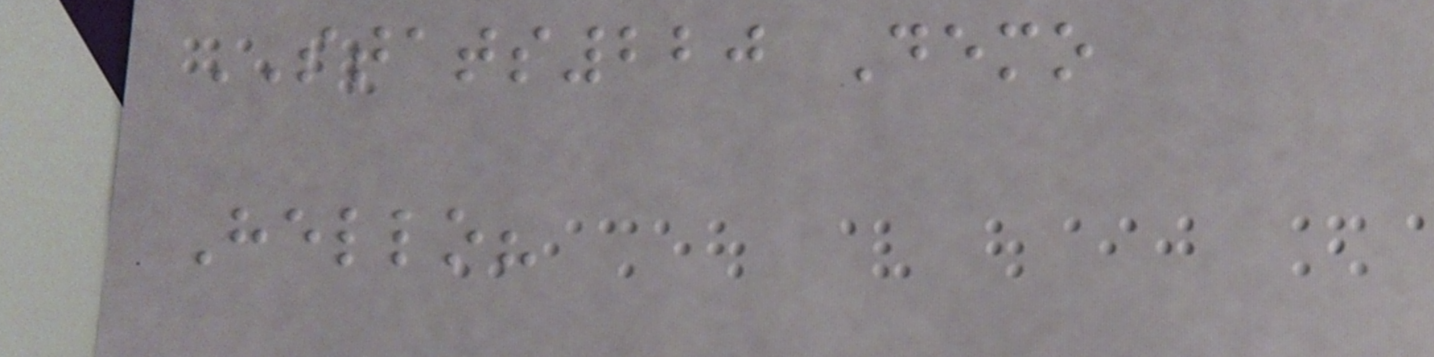STATS220 Demo
Hello?
